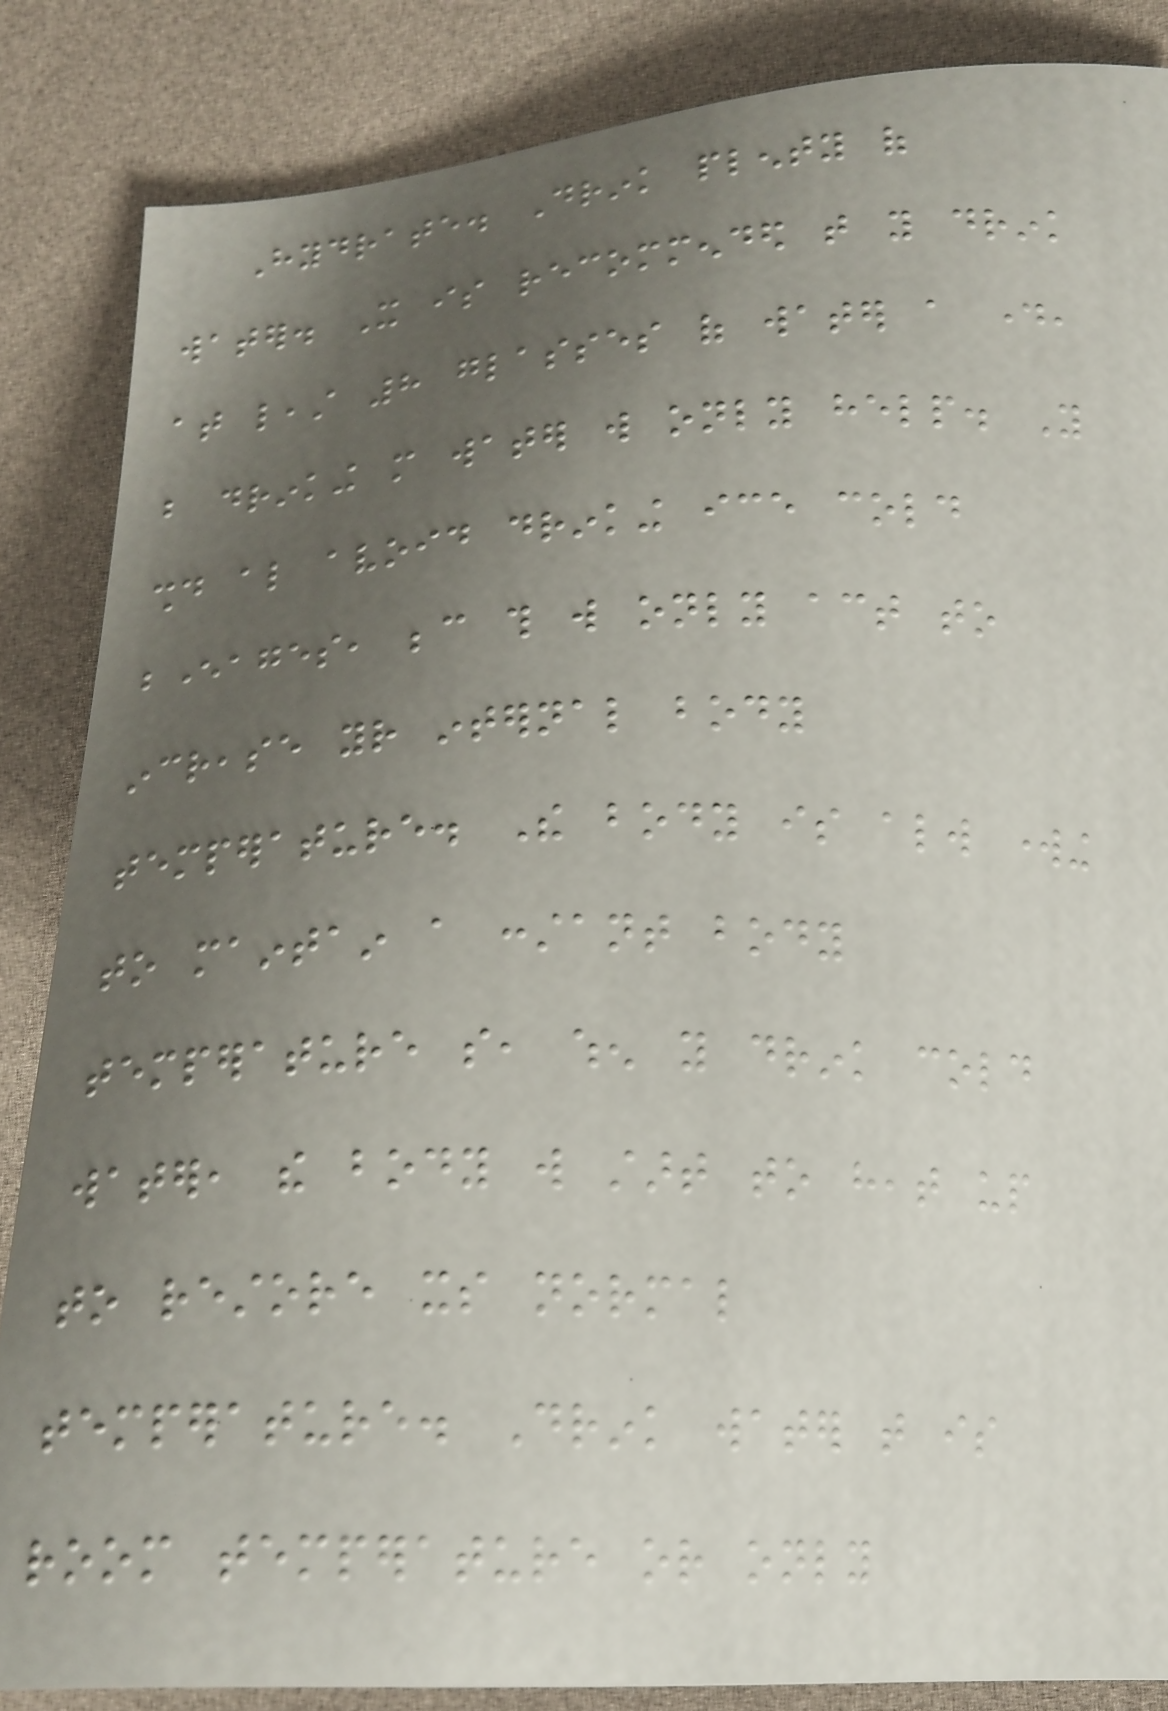Hydrate. Drink plenty of
water. It is recommended that you drink
at least 8 glasses of water a day,
but drinking more water will only help. You
should also avoid drinking ice cold
beverages, because this will only act to
increase your internal body
temperature. The body is always working
to maintain a constant body
temperature so, when you drink cold
water, the body will start to heat up
to restore its normal
temperature. Drink water that is
room temperature or only
